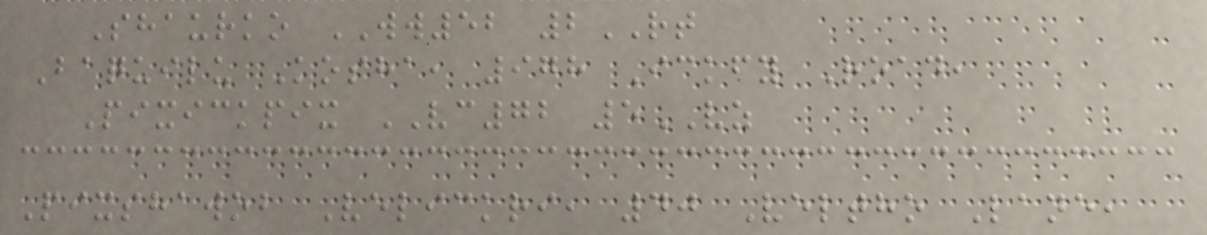Shaurko WW52 2RT
Baquilu Kosha, 978 Ickfy Road,
Pixickpix VC72 5VZ
Pixshawob Velickri, 40 Veltho Lane,
